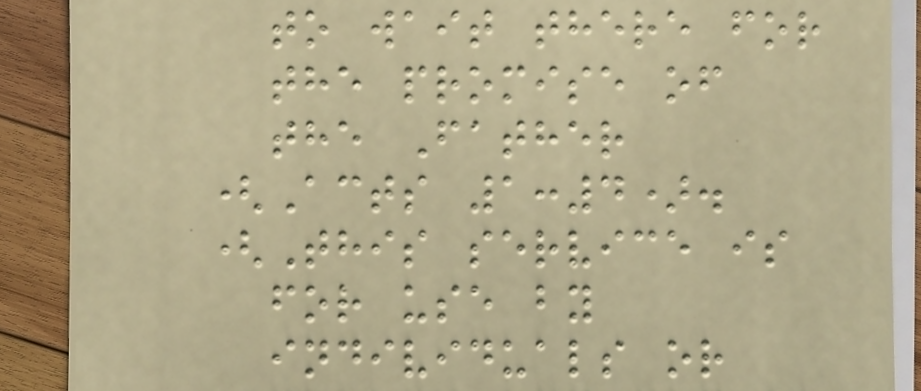to wait there for
the promise of
the Father
(Acts 1:4).
(This service is
for use by
individuals or
